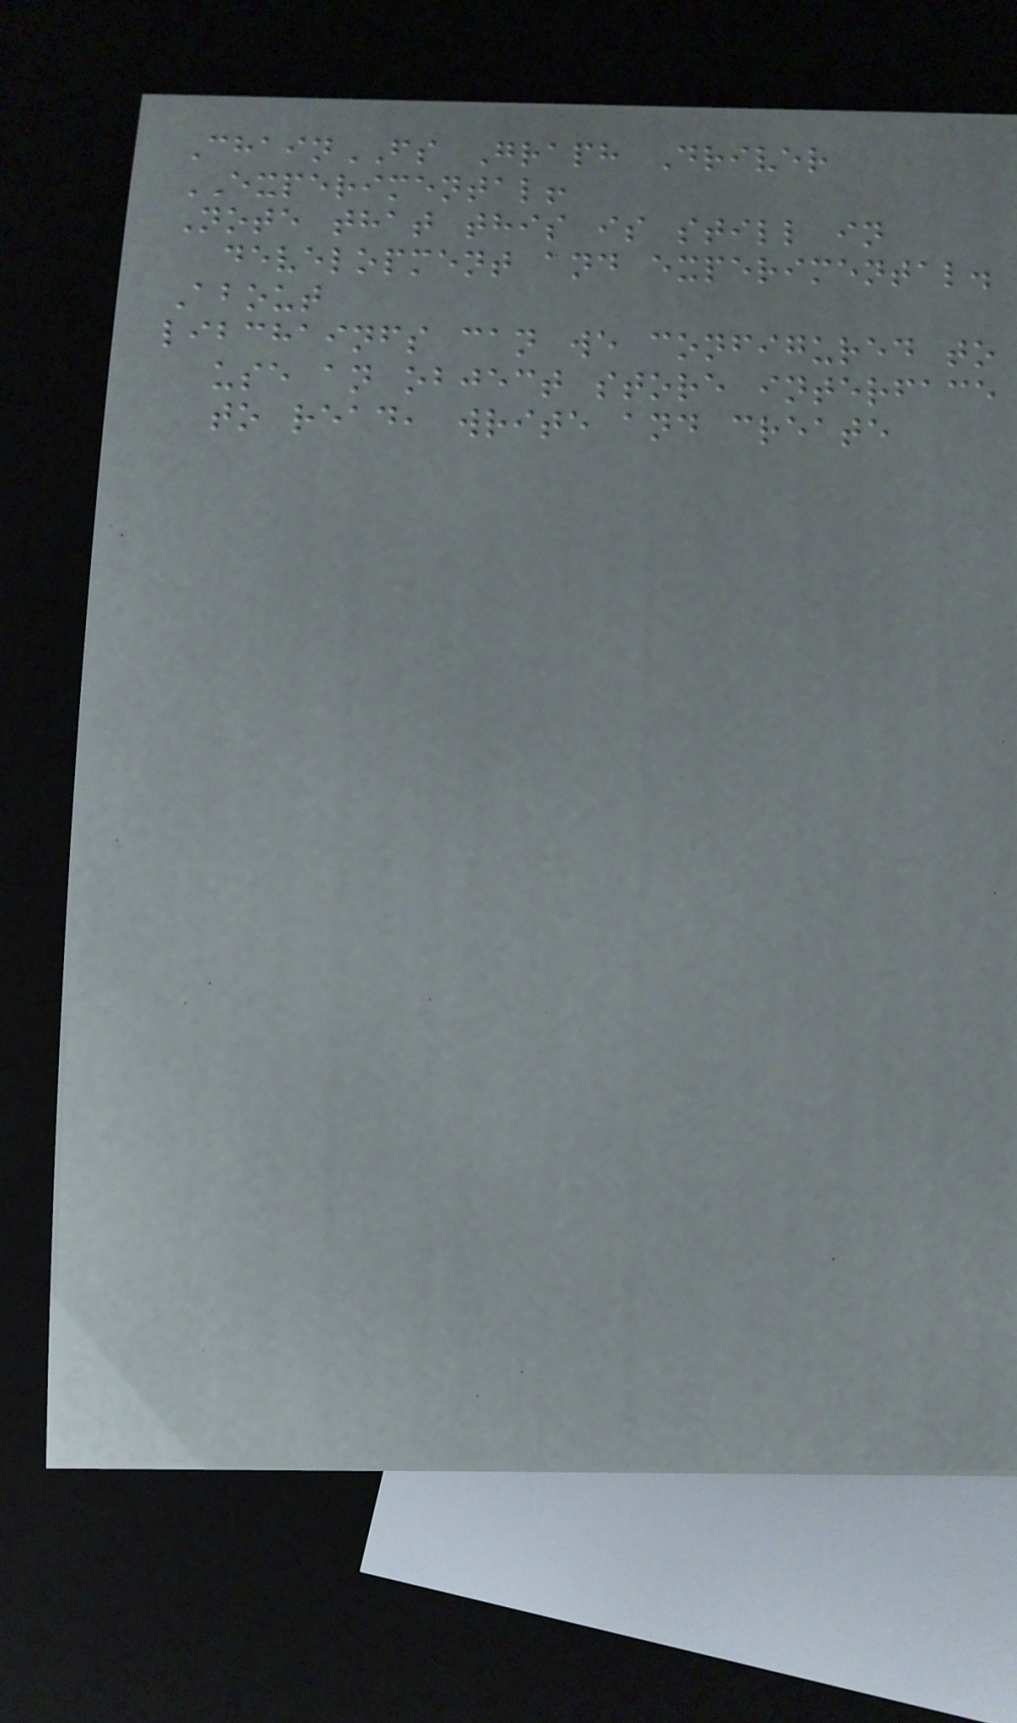ChainFS Graph Driver
EXPERIMENTAL!
Note that this is still in
development and experimental.
About
libchainfs can we configured to
use an object store interface
to read, write and create
